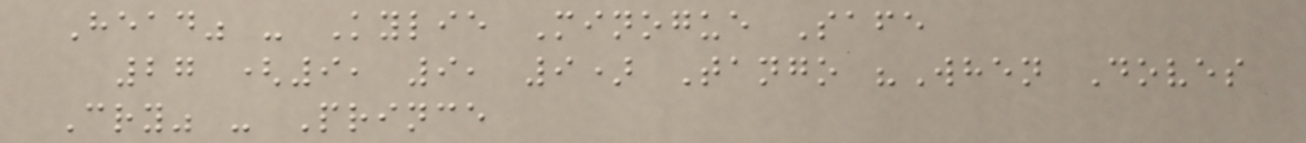Head" - Kylie Minogue Safe
27 (9, 9, 9) Tango "When Doves
Cry" - Prince
